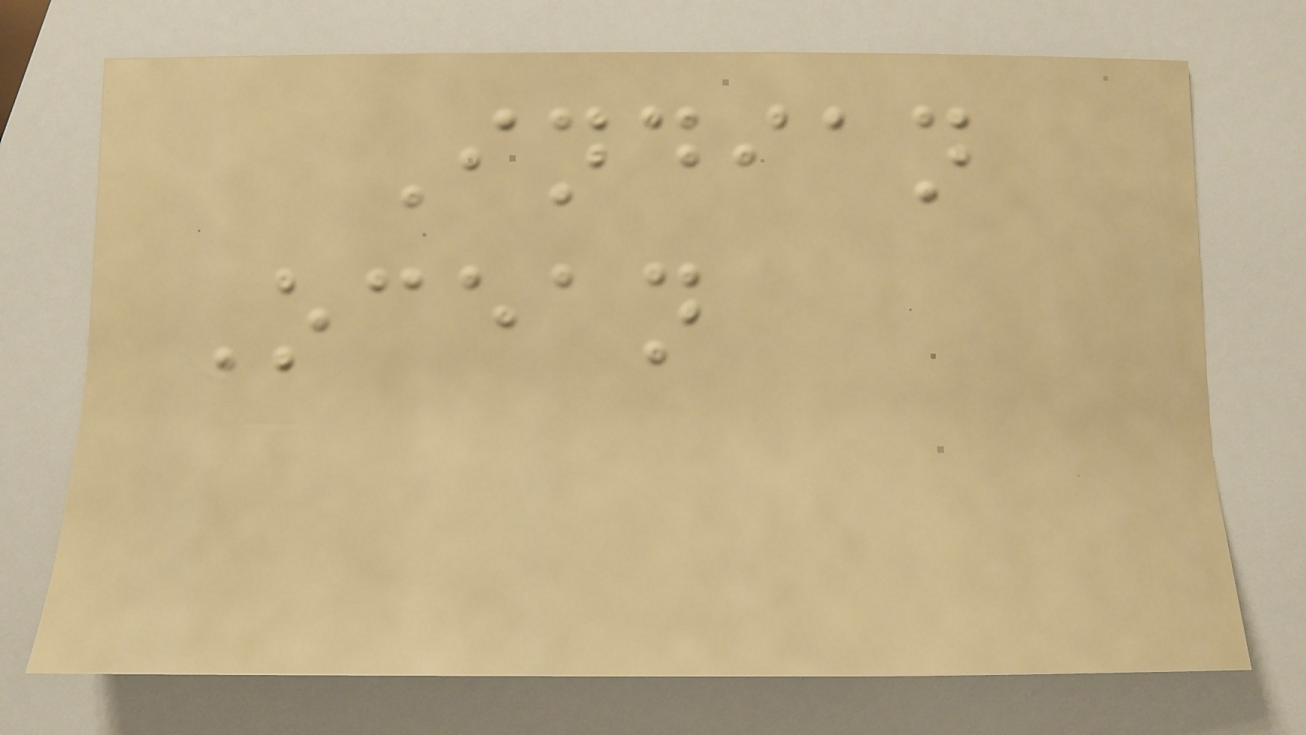Indian
Ocean
